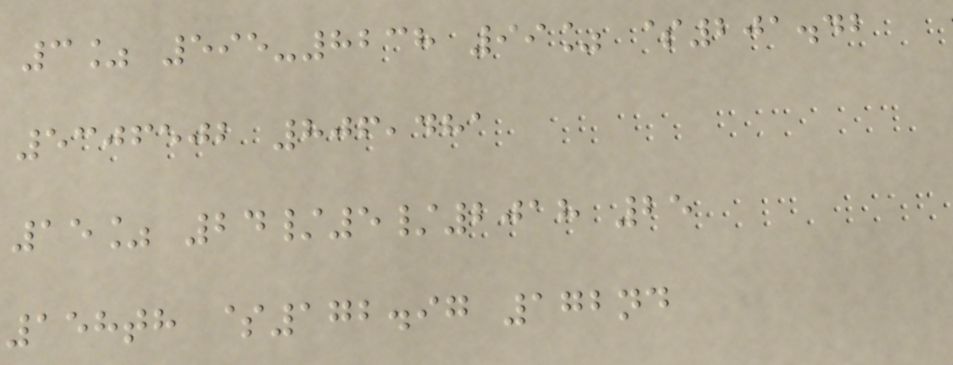3% 595-8238 99% $201.42
5306502 806,481
15% 24/5/2018 25
158th $172.97 172nd
